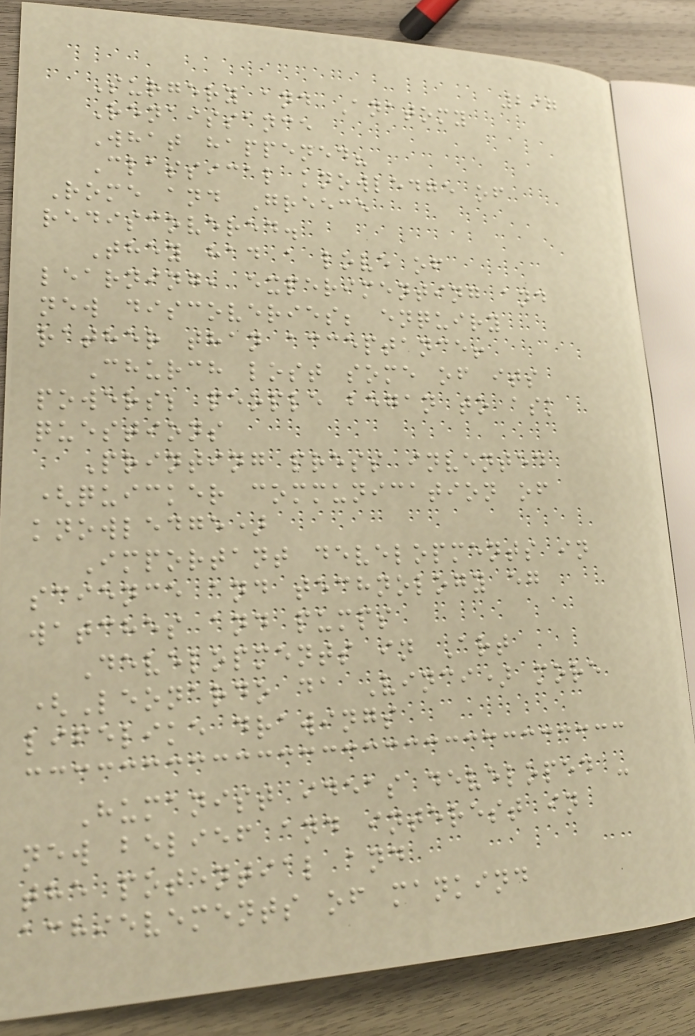297
Surgery and Anatomy
Renaissance
What happened?
Classical knowledge of
Rome and Greece
rediscovered.
They had a love of
learning, experimenting and
new discoveries; enquiry
rather than acceptance!
Church lost some of its
powers; people began to ask
questions
Printing press invented
(quicker communication of
knowledge)
Important developments in
science and technology eg
watches and pumps
Developments in Art
(Leonardo da Vinci) more
lifelike drawings
Humanist ideas developed -
new belief and interest in
the potential and
achievements of mankind
